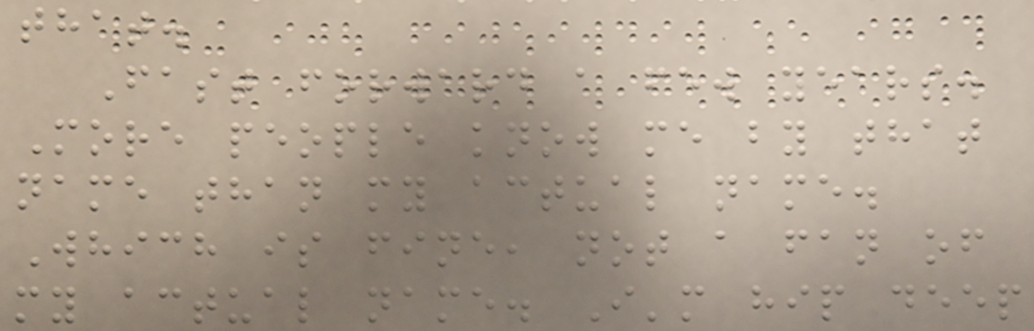that.
Fast forward a few years.
More people know me by that
name than my actual name.
Which is fine, not a fan of
my actual name. I'm hip deep
